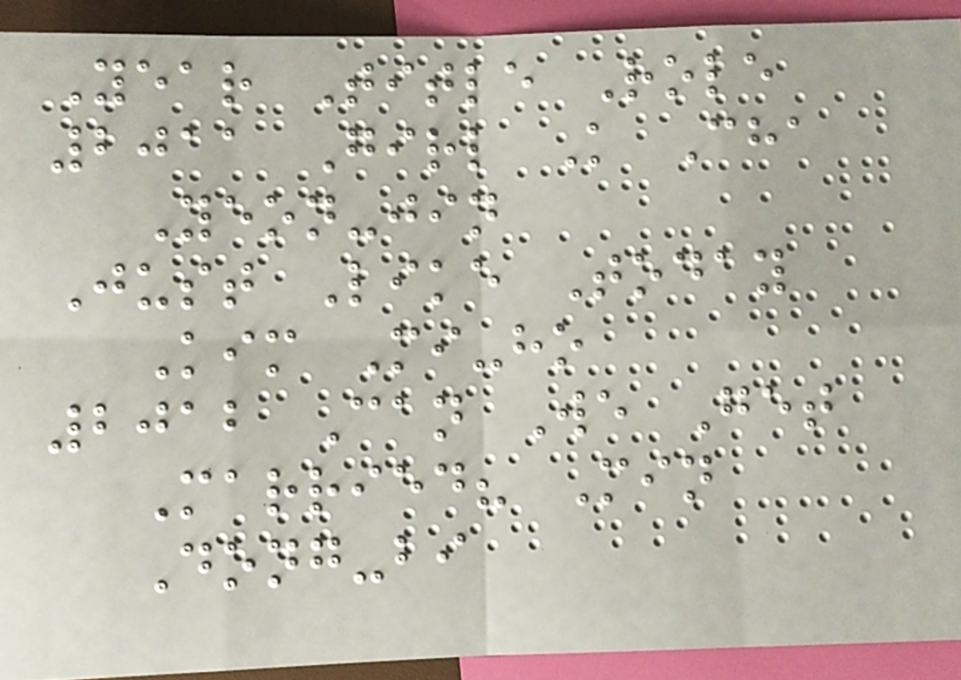Year Title Role
2011 Girl K Cha
Yeon-jin
Just Like Today
Kim Mi-ho
2012 Can We Get
Married? Min
Dong-bi
